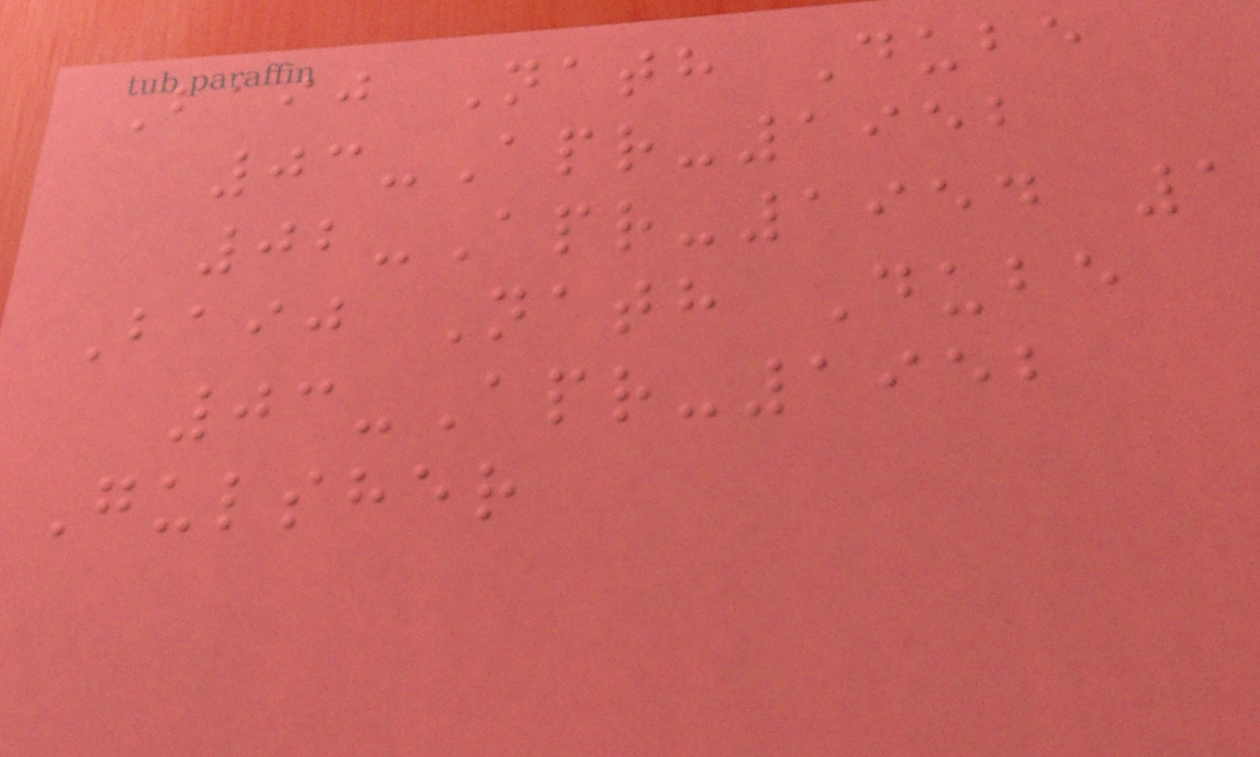Baij Nath Dube
03-Apr-1952
02-Apr-1954 1
Baij Nath Dube
03-Apr-1952
Gulsher
